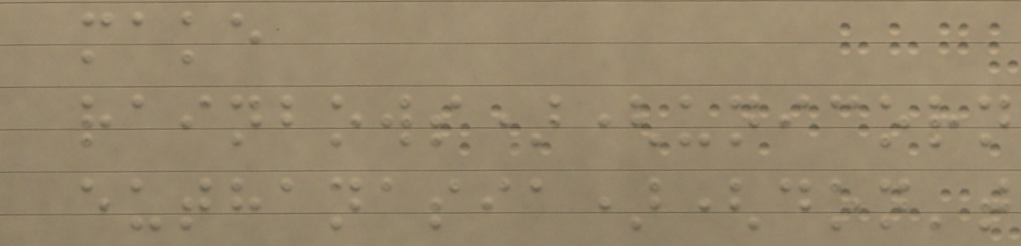make
rainbows)(unicorn
euthanasia)(don't
